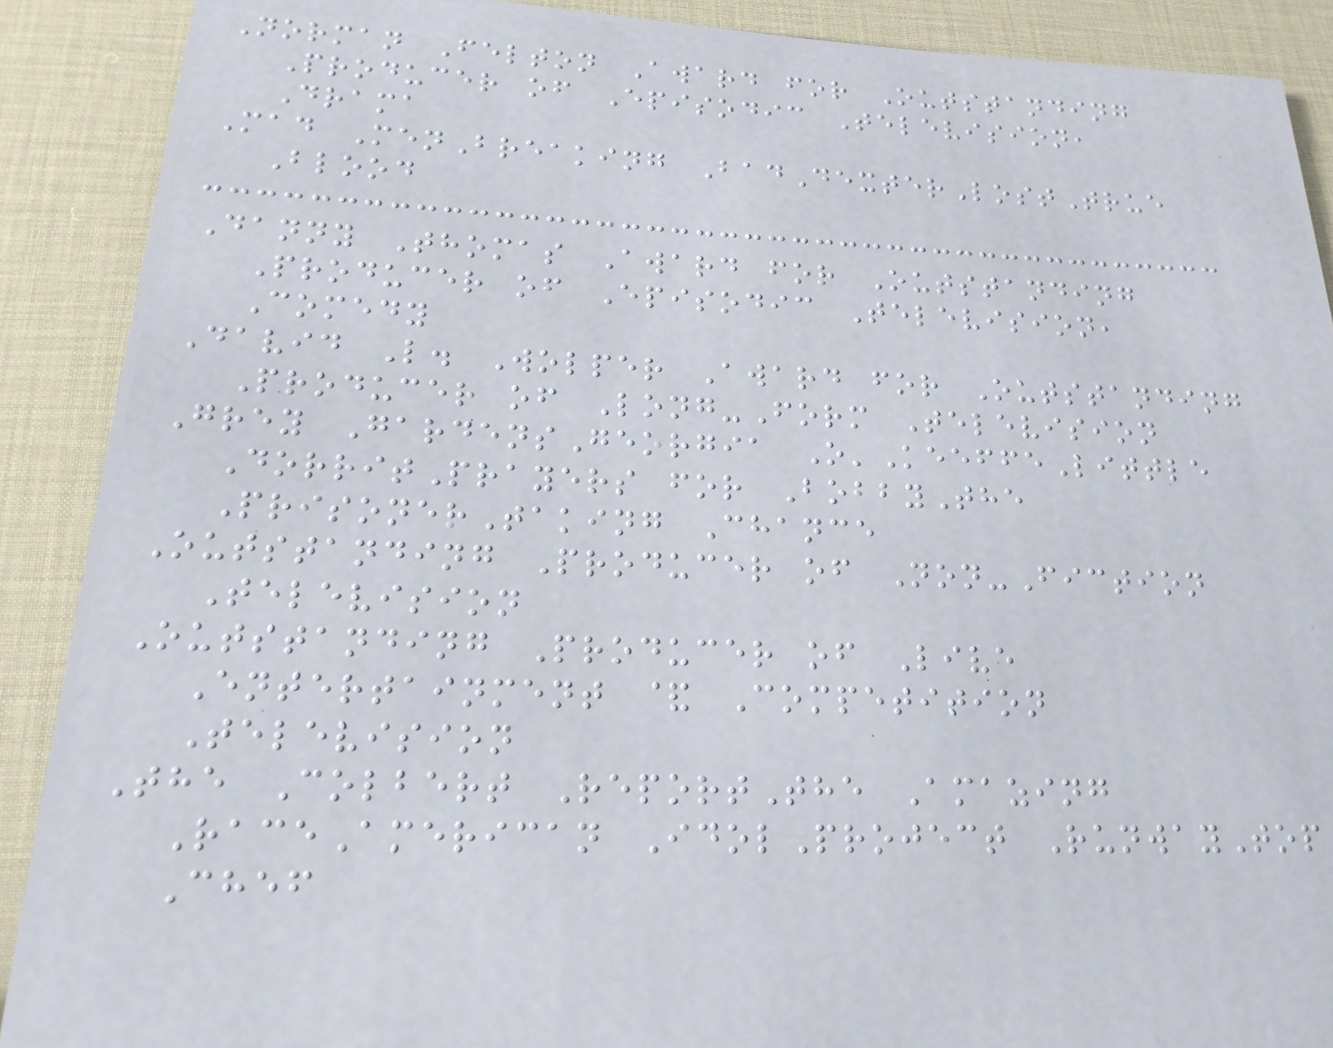Norman Felton Award for Outstanding
Producer of Episodic Television,
Drama
Mad MenBreaking BadDexterLostTrue
Blood
Danny Thomas Award for Outstanding
Producer of Episodic Television,
Comedy
David L. Wolper Award for Outstanding
Producer of Long-Form Television
Grey GardensGeorgia O'KeeffeLittle
DorritPrayers for BobbyThe
PrisonerTaking Chance
Outstanding Producer of Non-Fiction
Television
Outstanding Producer of Live
Entertainment & Competition
Television
The Colbert ReportThe Amazing
RaceAmerican IdolProject RunwayTop
Chef
